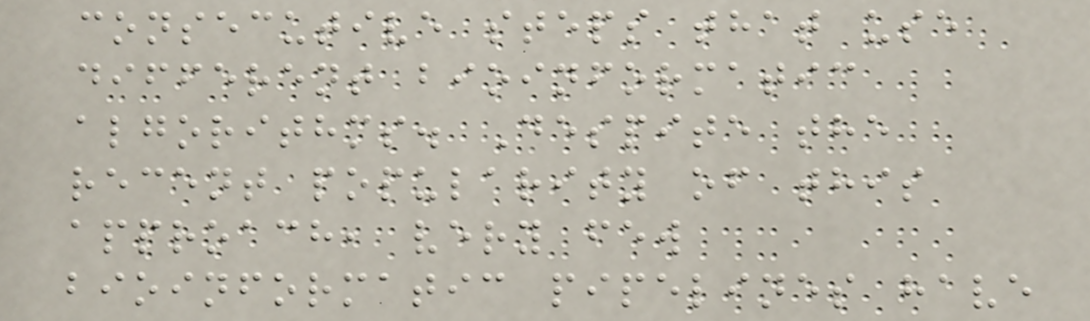consecutive steps that use
different bioinformatic
algorithms. Despite the
recent popularity of this
approach, very few
bioinformatic pipelines have
